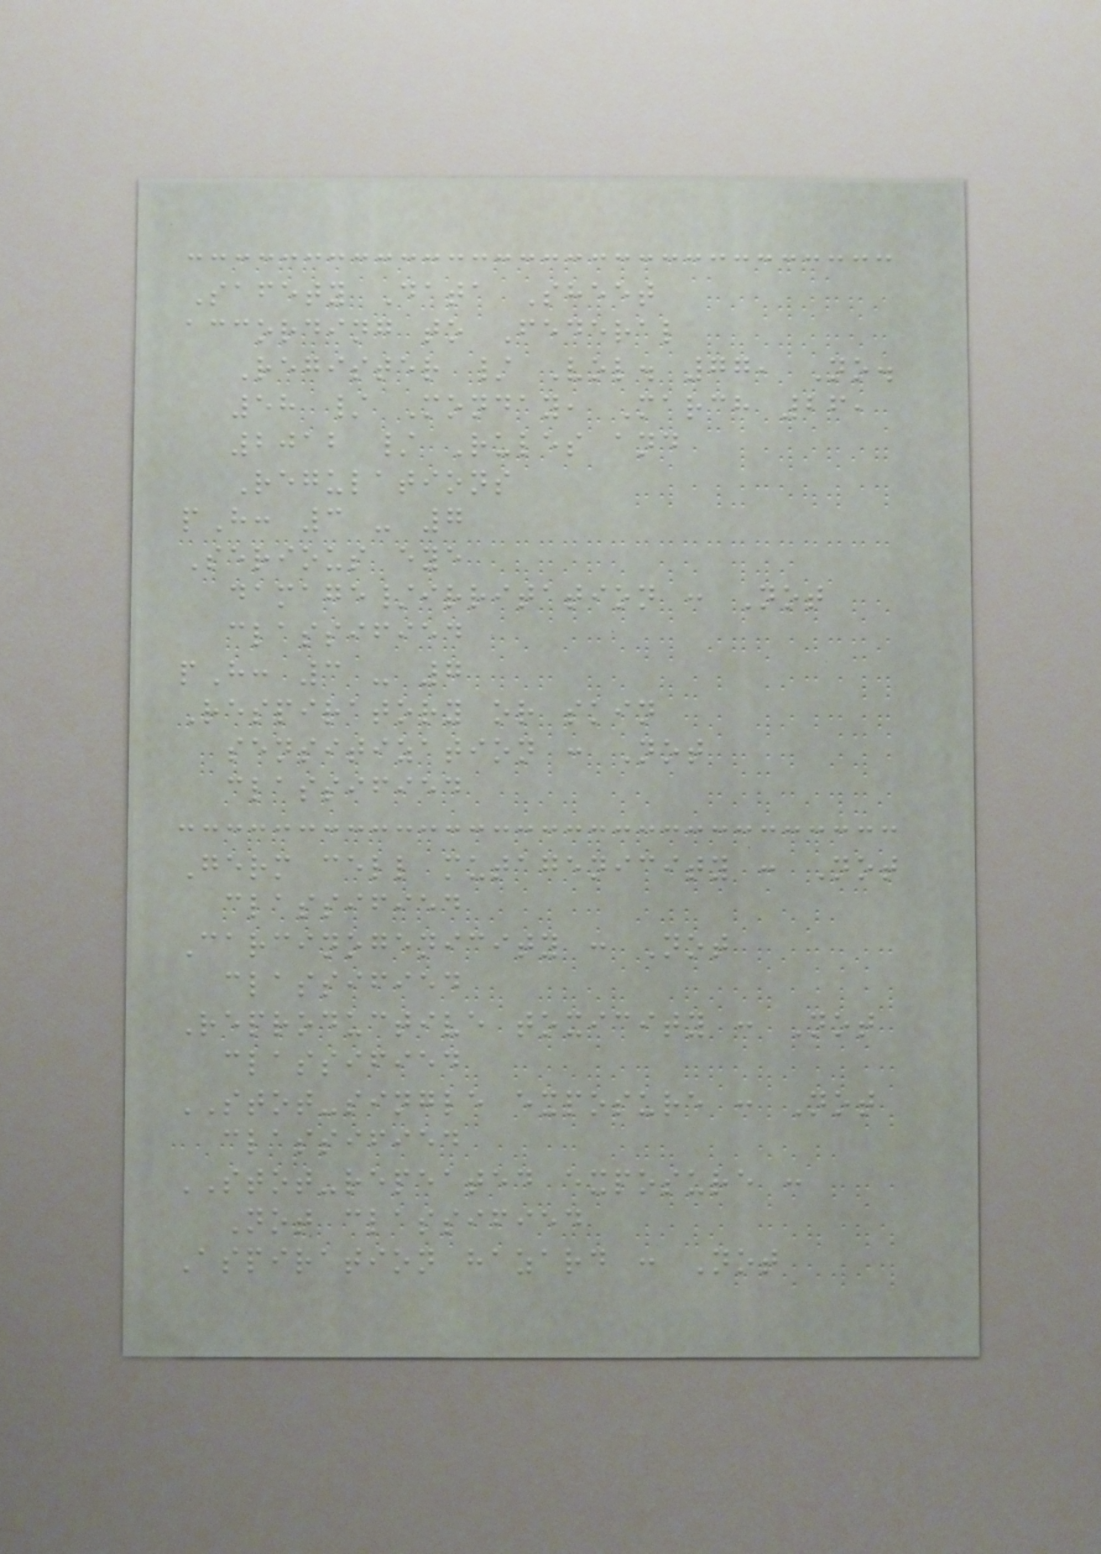Safety Data Sheet
according to Federal
Register / Vol. 77, No.
58 / Monday, March 26,
2012 / Rules and
Regulations
pH: 3 - 7
Serious eye
damage/irritation : Not
classified
pH: 3 - 7
Respiratory or skin
sensitization : Not
classified
Germ cell mutagenicity : Not
classified
Carcinogenicity : Not
classified
Reproductive toxicity : Not
classified
STOT-single exposure : Not
classified
STOT-repeated exposure :
Not classified
Aspiration hazard : Not
